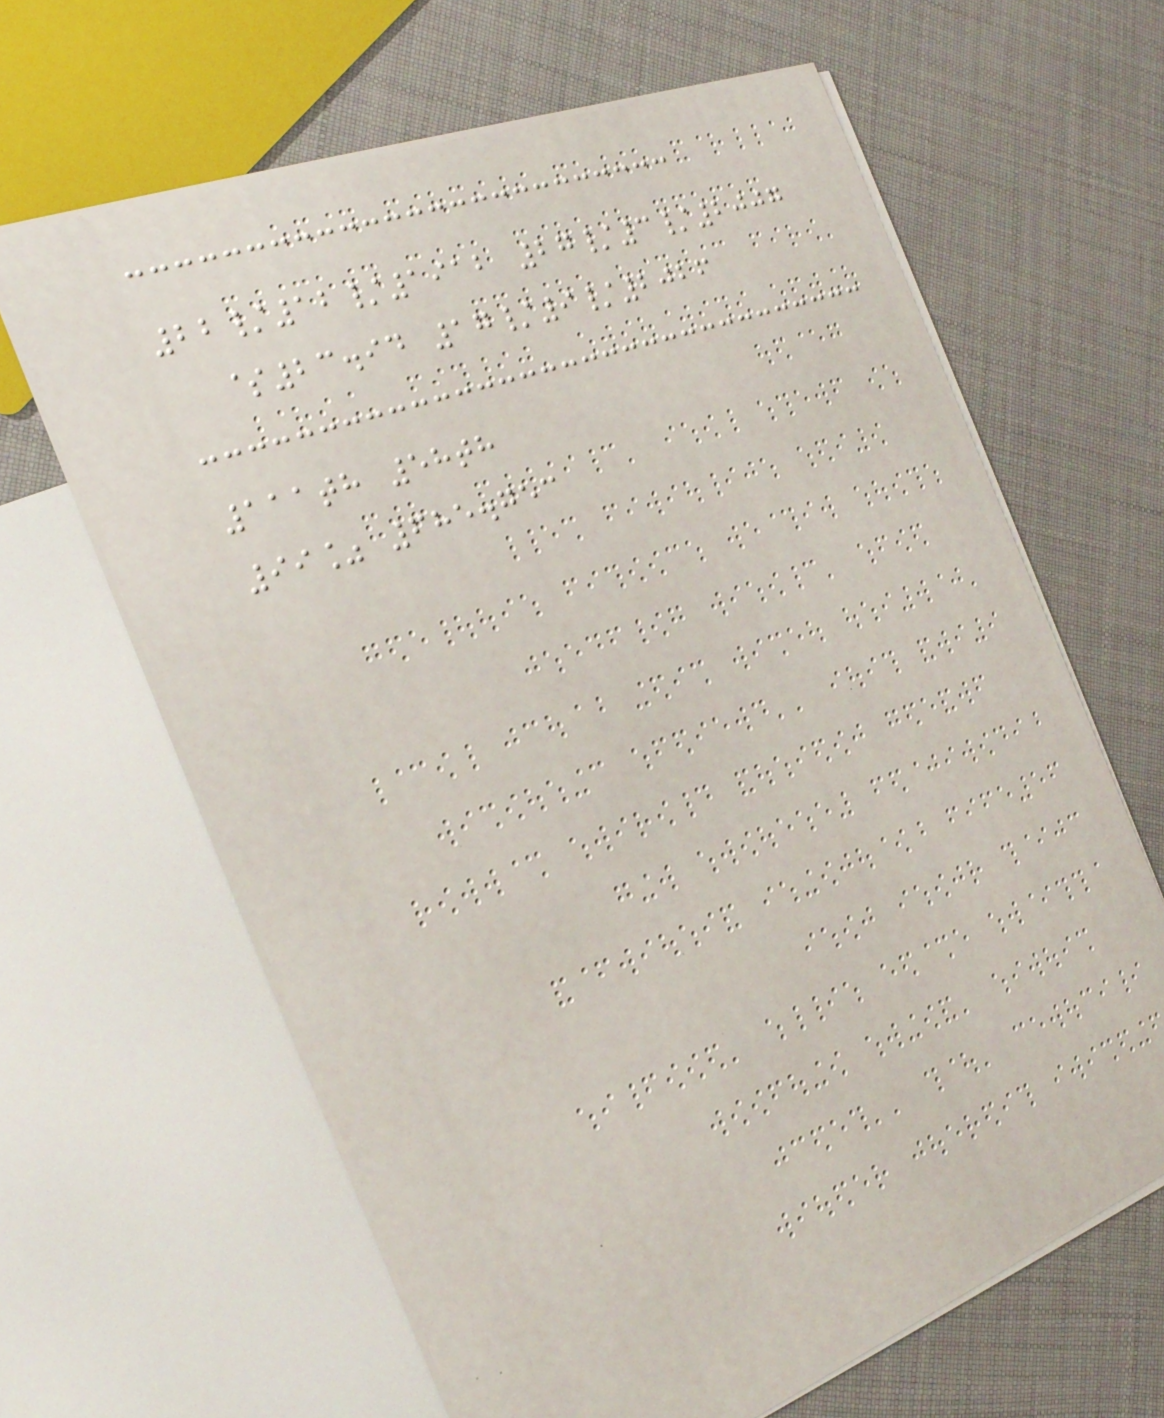22/12/1912 27/3/2007
$23.94 17/9/2026
111th 58th
99% 685.753
